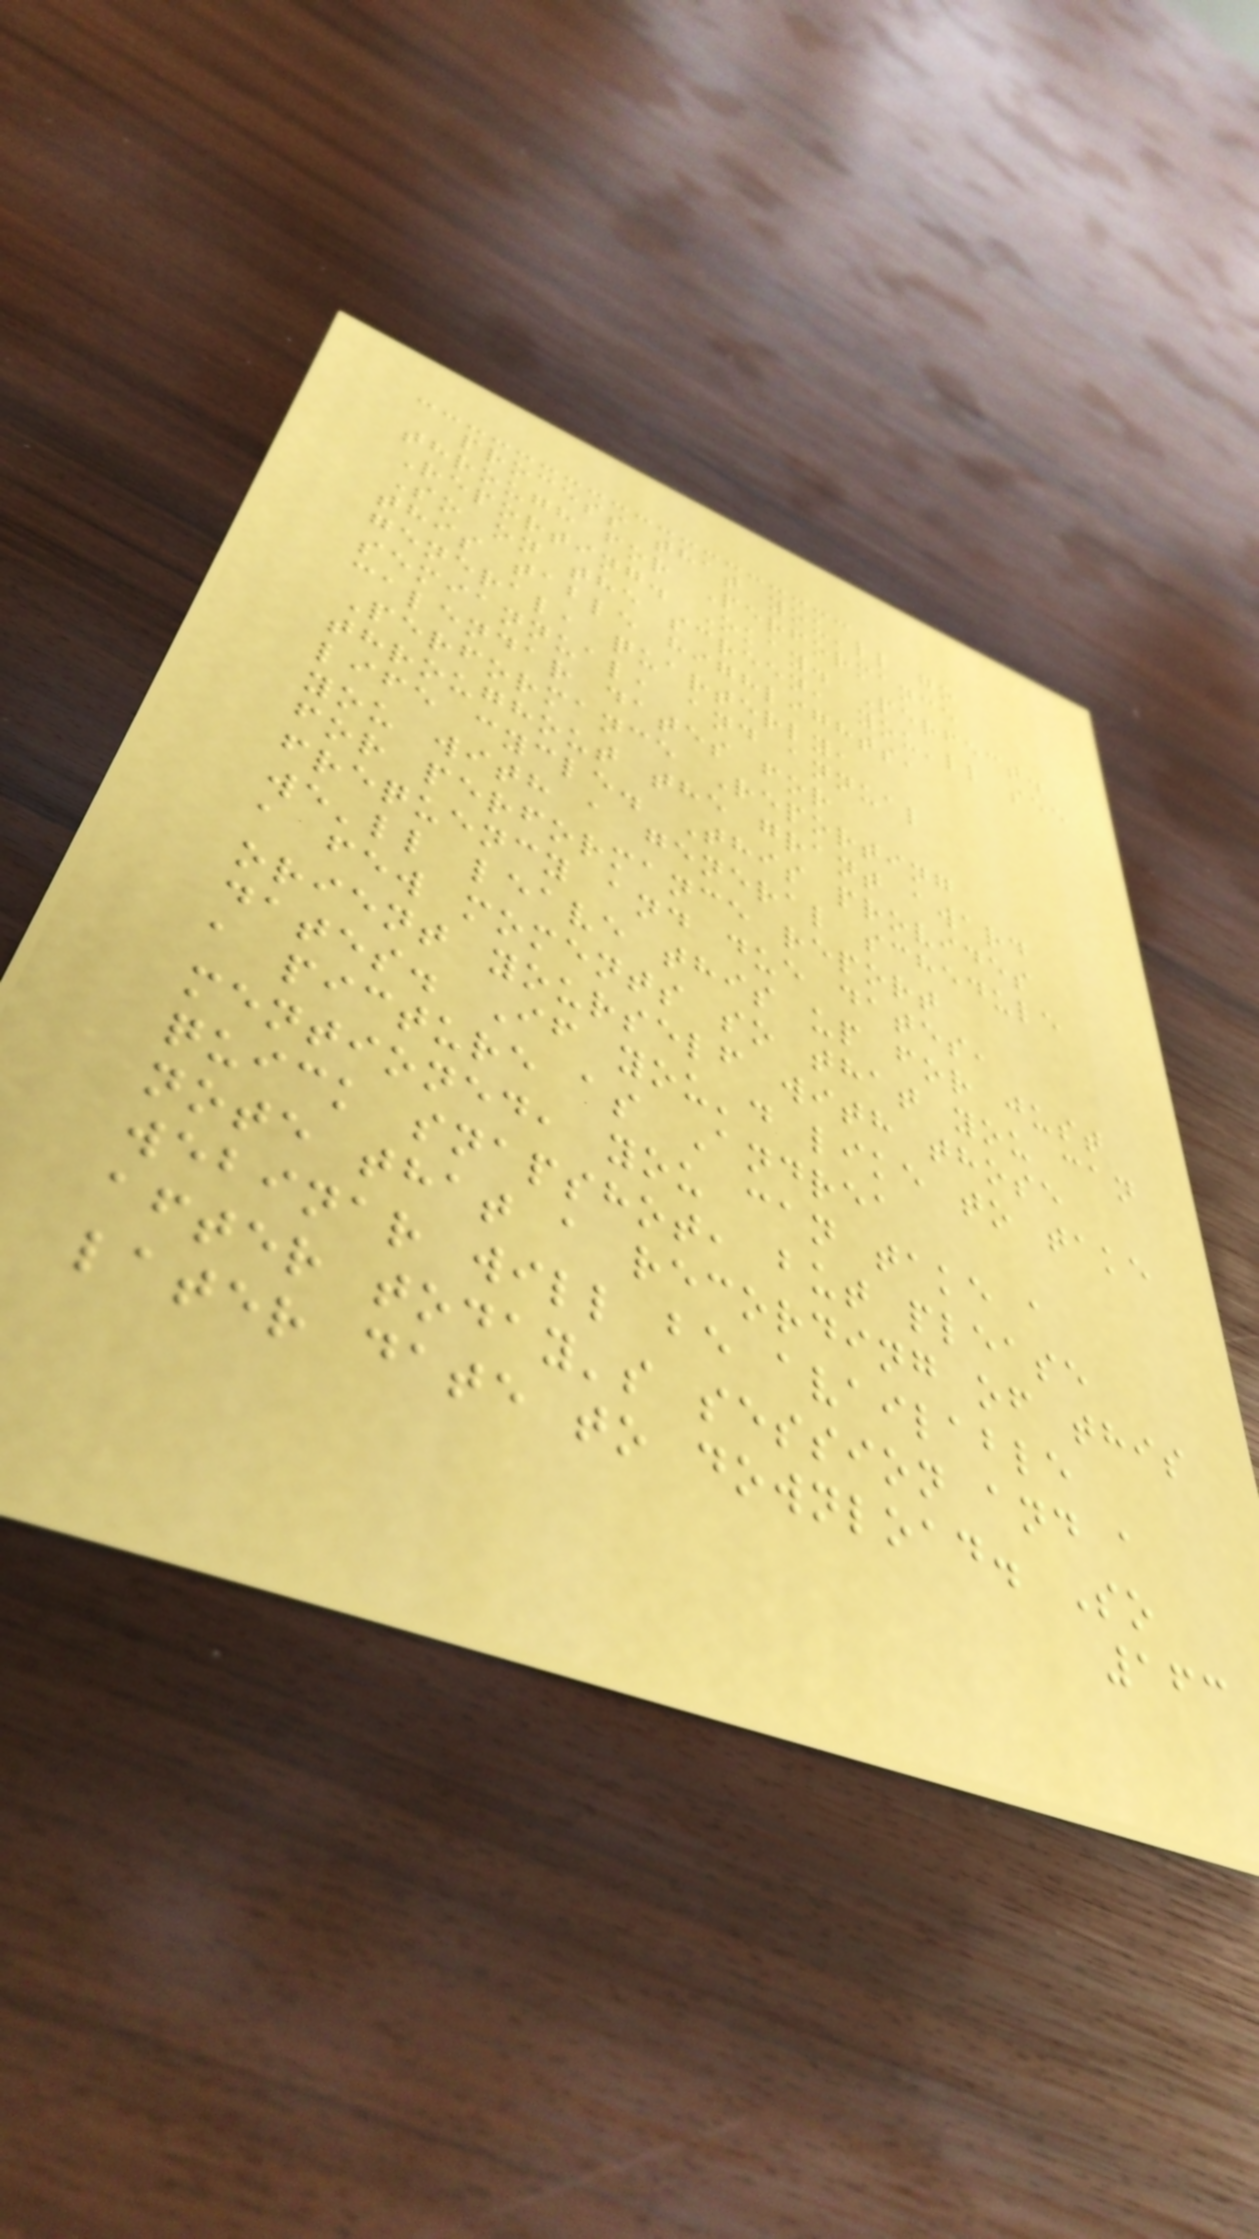process that you'll go
through for Performance
Reporting. Okay. Perfect.
So on the screen, you'll see
this table highlights,
general, quarterly,
semiannual, and annual
calendar dates for
Performance Reporting
throughout the grant award
life cycle. This provides
you with a general schedule
for performance report
frequency and due dates,
we'll leave this up for just
a few moments so that you can
orient yourself with those
dates. If you'd like to take
a picture as Andrea
mentioned, you can take a
quick snapshot, but please
note that a recording of this
webinar will be available
after today's session and a
later date to download. So
163
